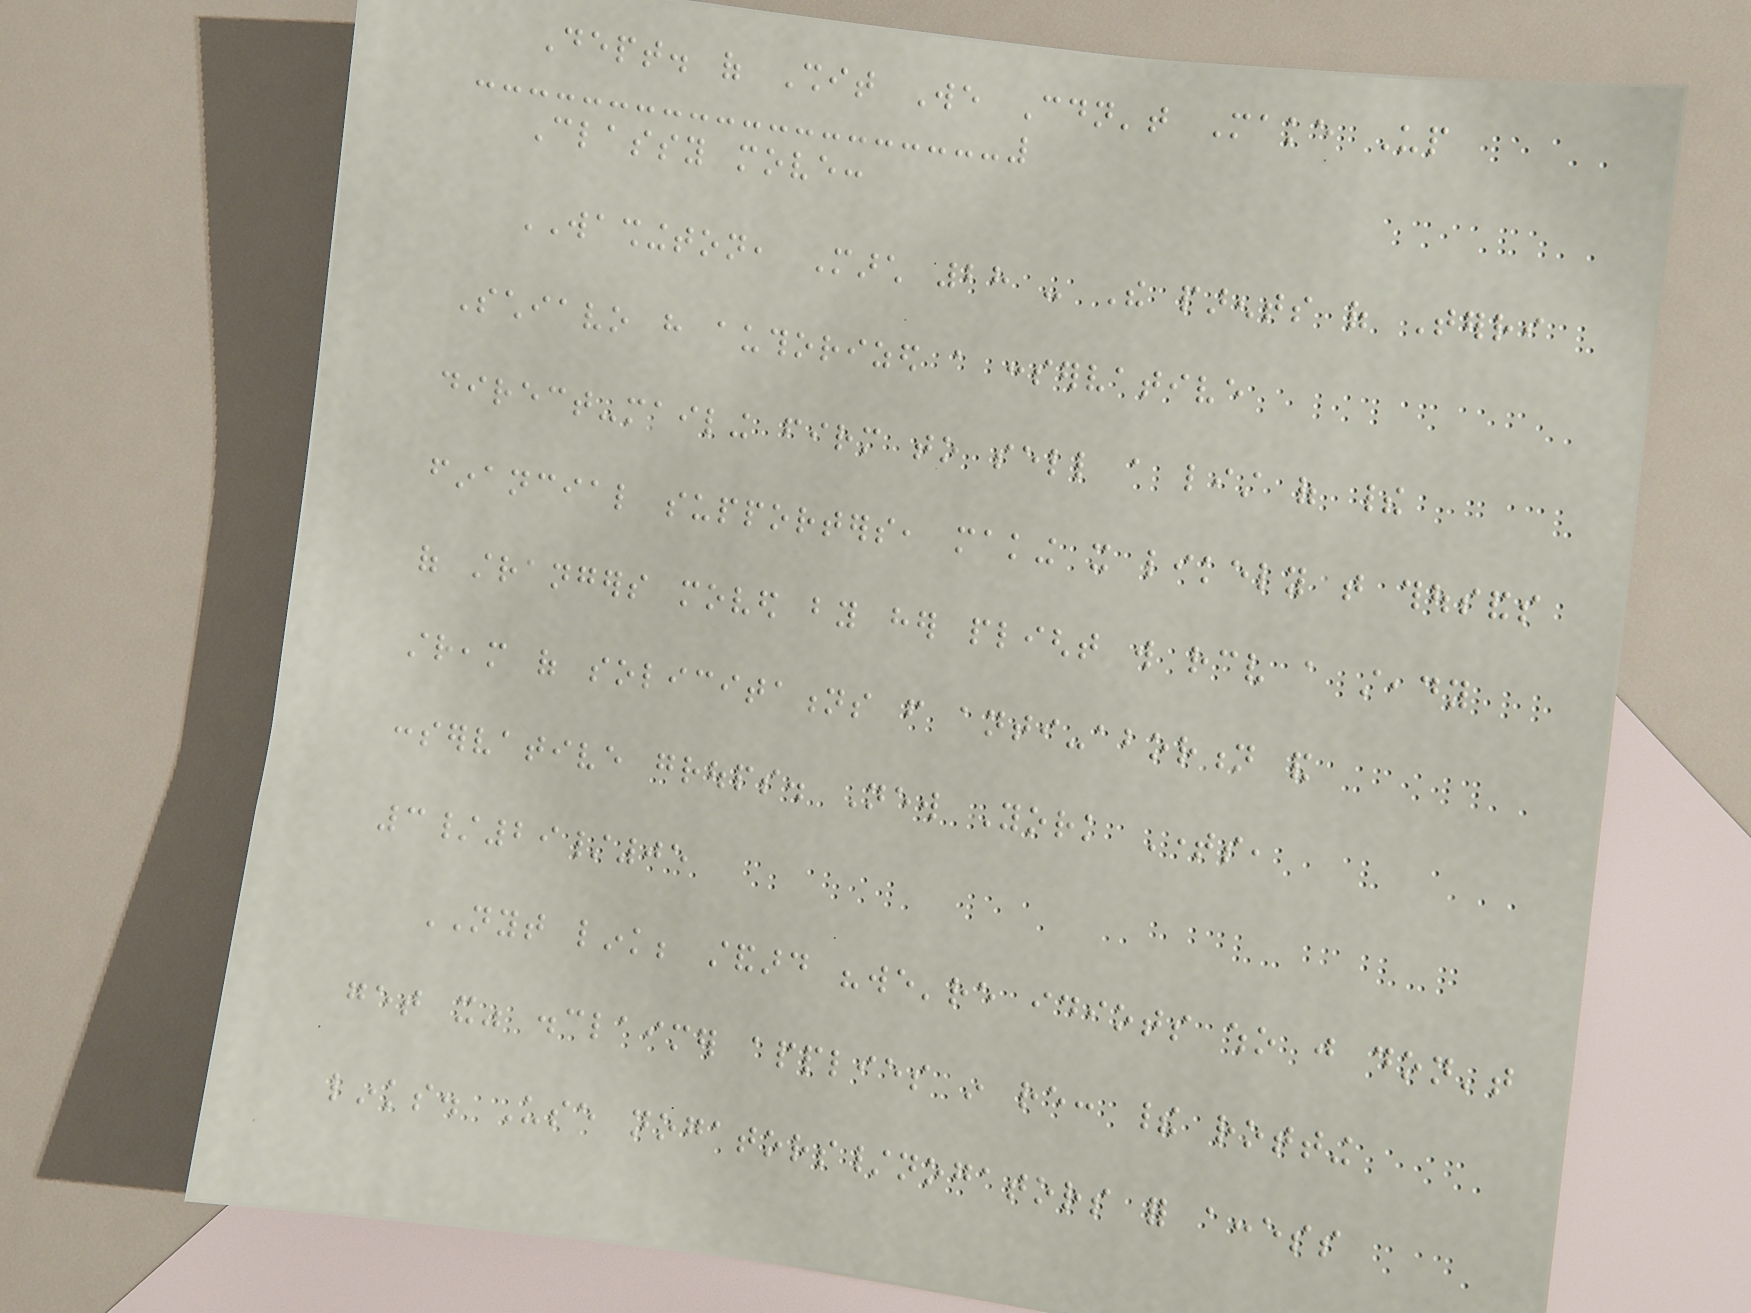Dept. of Shit We Couldn't Make Up
Classy move:
WASHINGTON, March 28 - The parents of Terri
Schiavo have authorized a conservative
direct-mailing firm to sell a list of their
financial supporters, making it likely that thousands
of strangers moved by her plight will receive a steady
stream of solicitations from anti-abortion and
conservative groups. New York Times,
3/29/05
NYT link; standard "we're idiots who just don't
get it" disclaimer applies in re: their rotting
links. Use nogators/nogators for access
